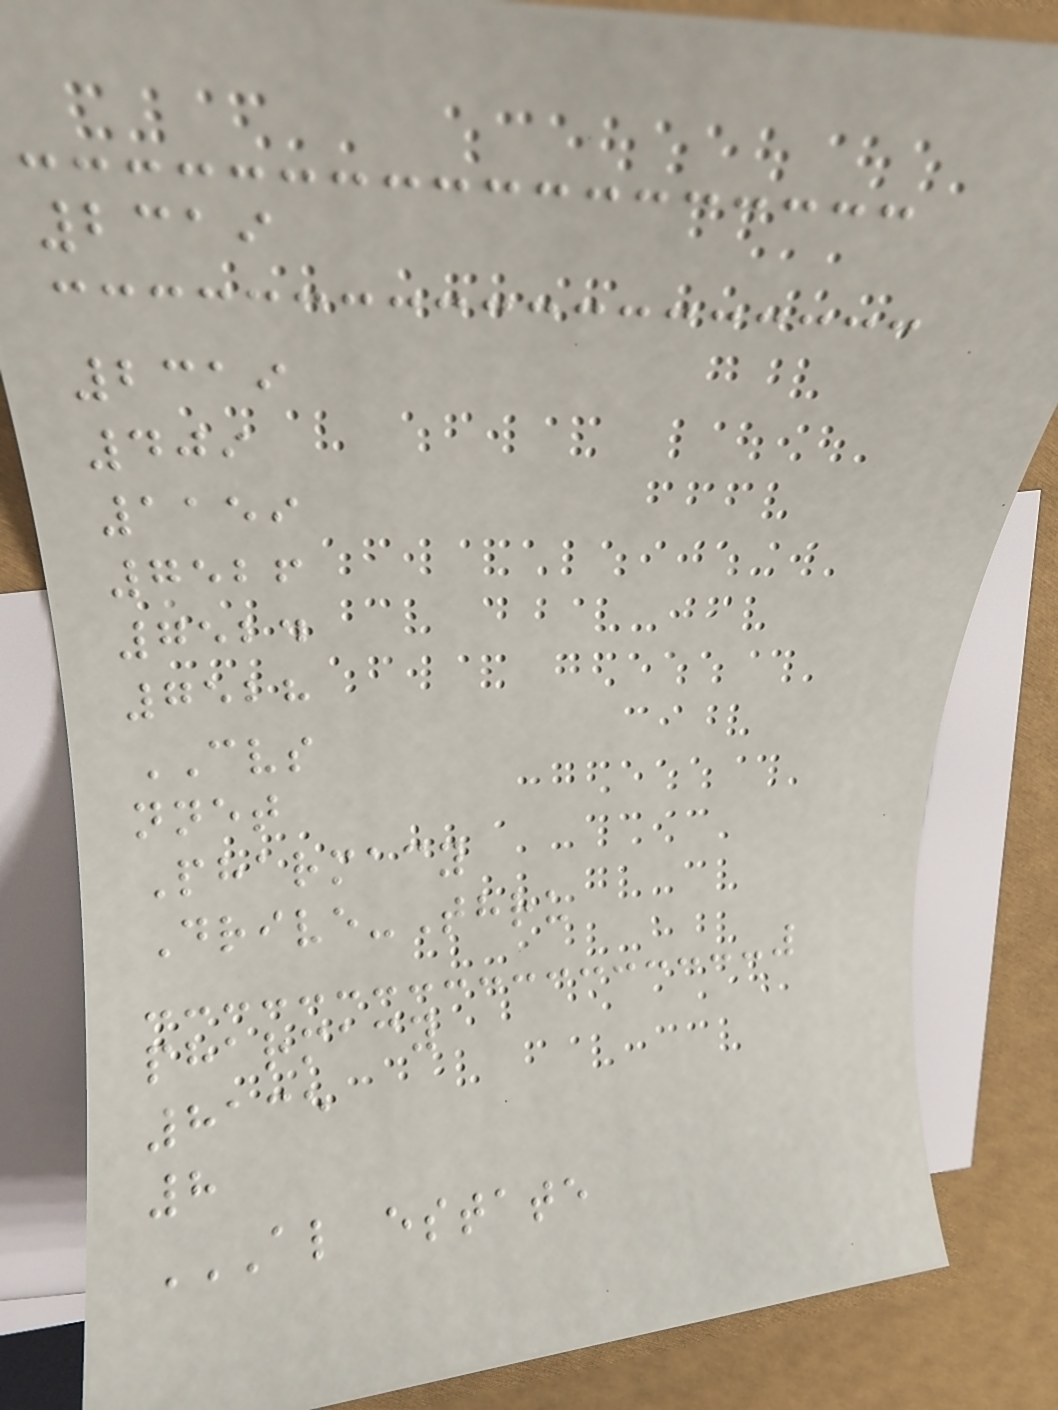2319
2319
409
1159
7526
7524
7528
CVS
nnet
Pharmacy
Drive-Thru
pharmacy
8135
8
AL ESTATE
